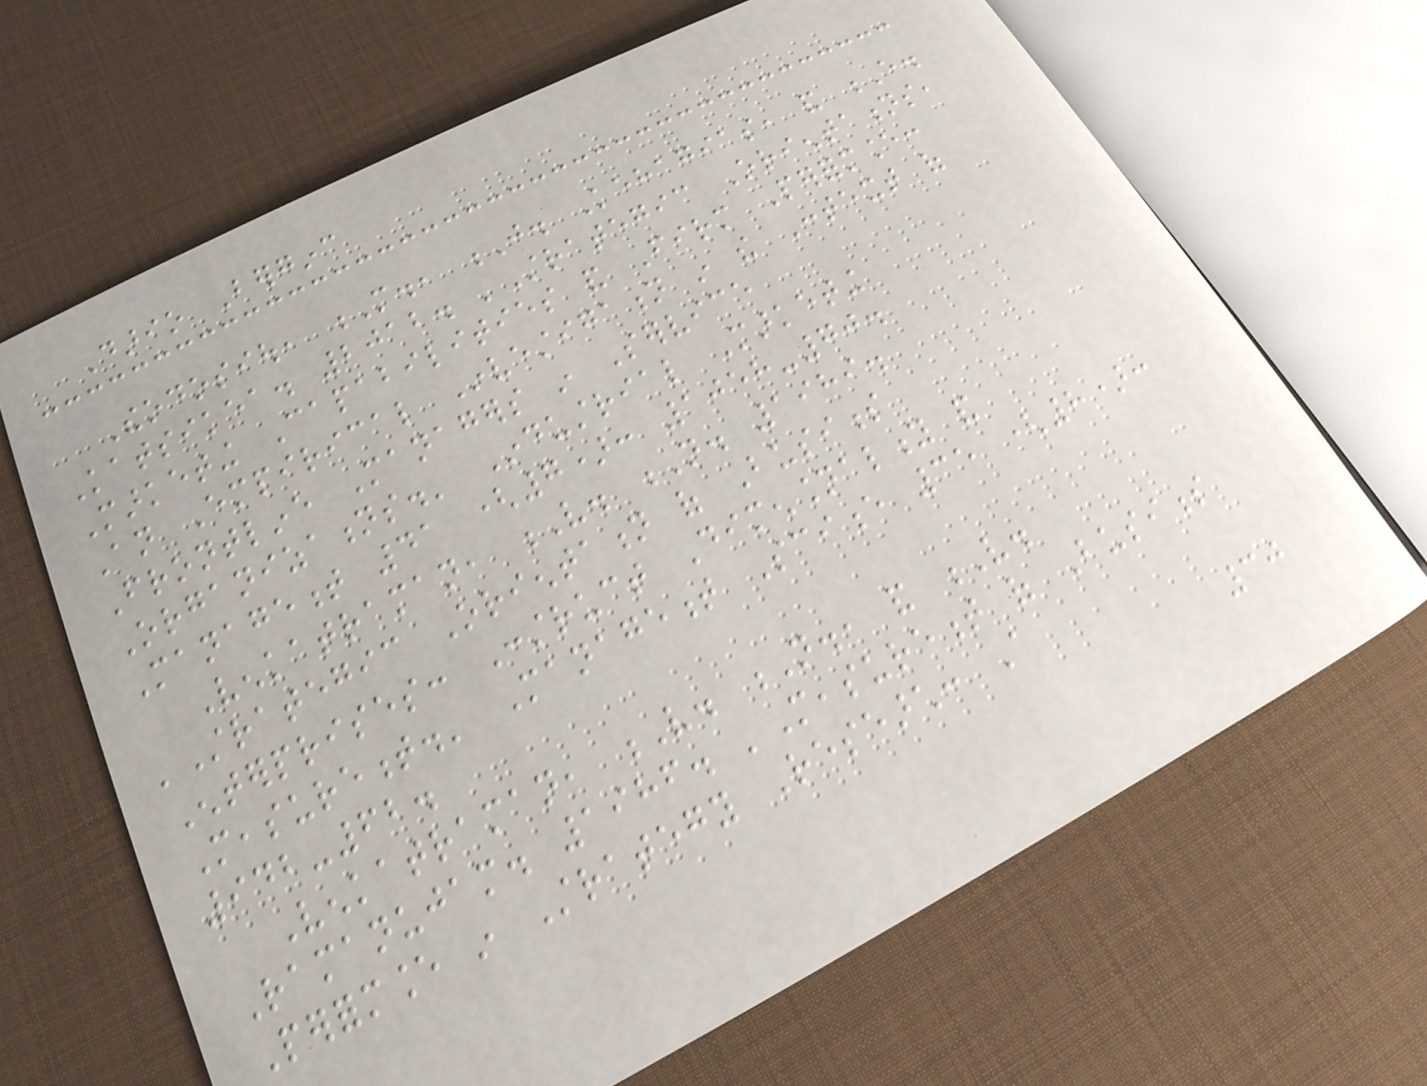Dario Berginc
Theodosiou, M., J. Kehagias, and E.
Katsikea. 2012. 'Strategic Orientations,
Marketing Capabilities and Firm Performance:
An Empirical Investigation in the Context of
Frontline Managers in Service
Organizations.' Industrial Marketing
Management 41 (7): 1058-70.
Venkatraman, V. N. 1989.
'Strategic Orientation of Business
Enterprises: Construct Dimensionality and
Measurement.' Management Science 35 (8):
942-62.
Venkatraman, V. N., and V.
Ramanujam. 1986. 'Measurement of Business
Performance in Strategy Research: A
30
